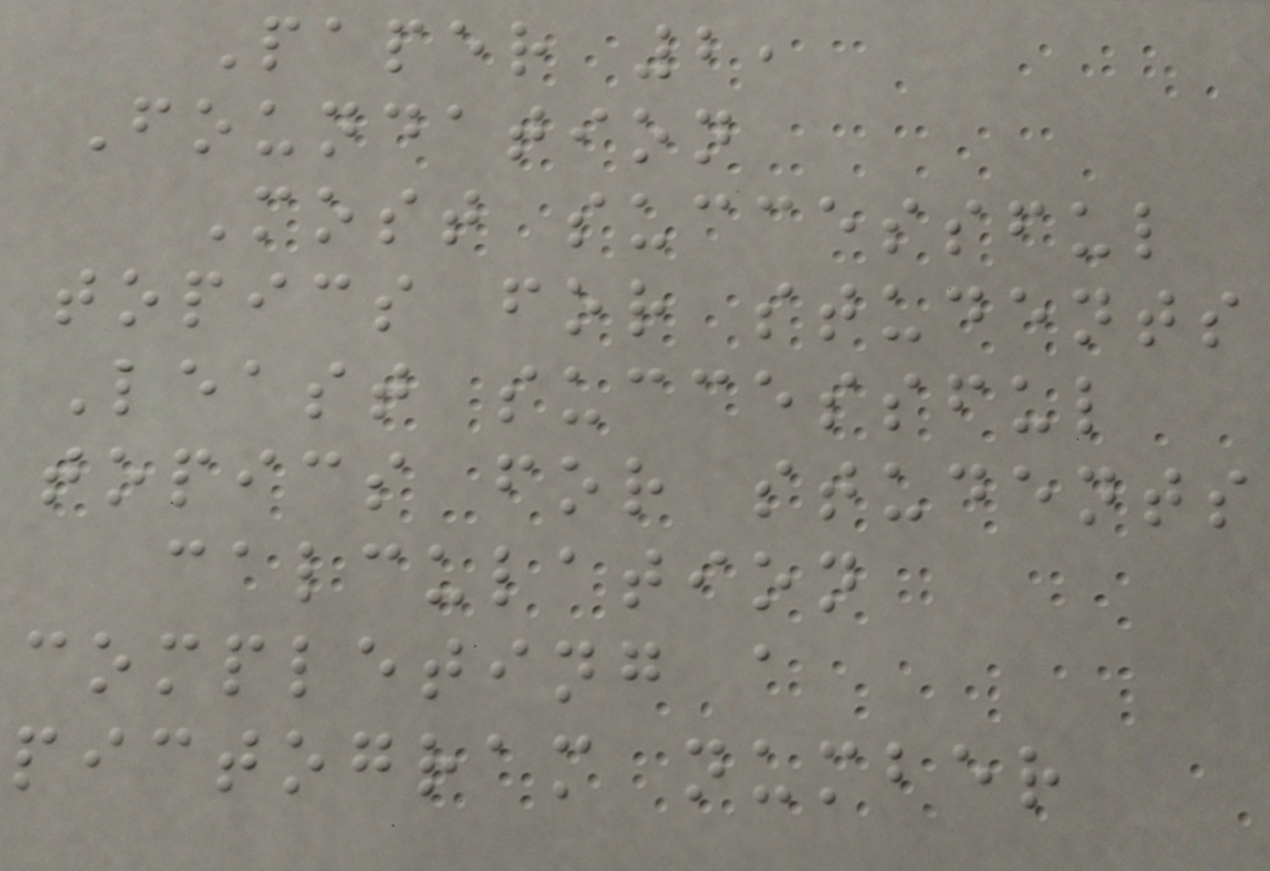Paper 2,
Foundation
Most successful
topics for students
Least successful
topics for students
calculation
completing a
pictogram number
